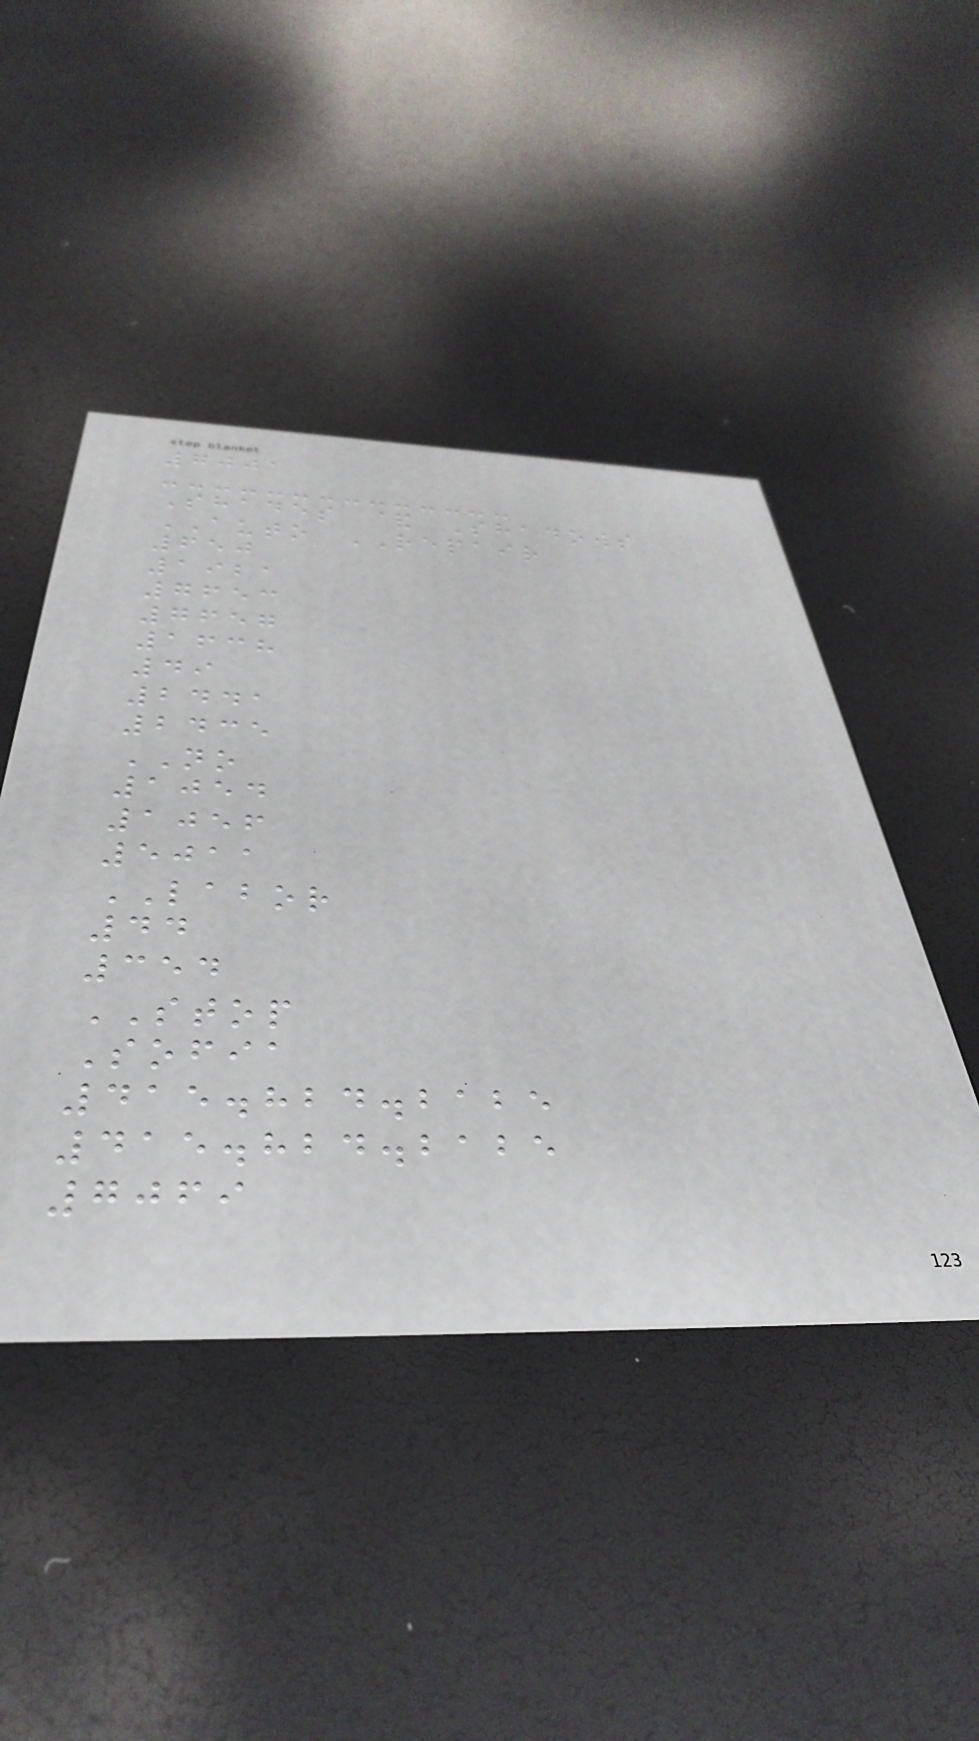7001
Shades & Shadows
AUTO REPAIR
650
1921
7653
7657
1638
49
2441
2435
NO
1054
1056
5011
LABOR
44
354
STOP
Sofia
415.824.2125
415.824.2125
7069
